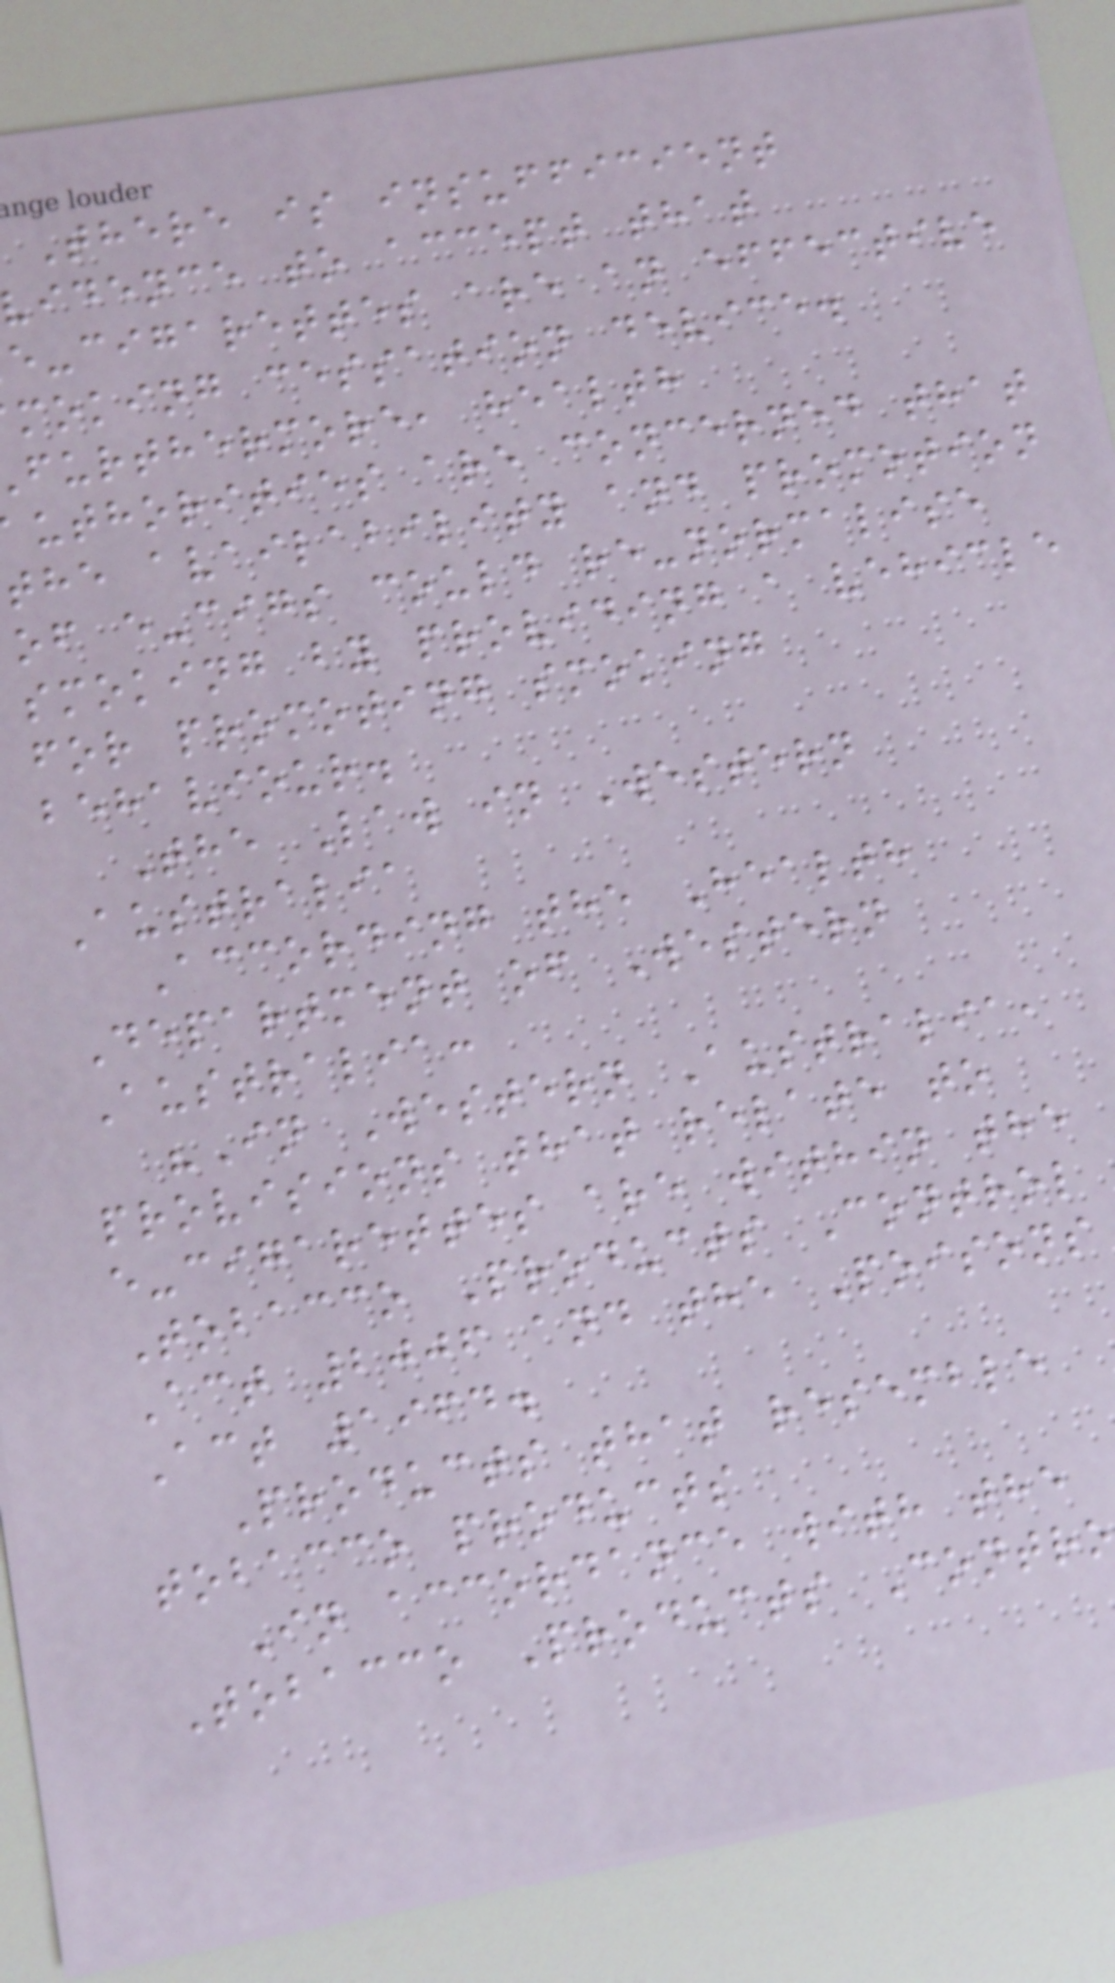There is insufficient
vidence to accept that
e-cigarettes are an effective
moking cessation device.
furthermore, health
uthorities are concerned that
the availability and promotion
of e-cigs could re-normalise
smoking by providing a vehicle
for promoting smoking
behaviour.
The Law in Western
Australia
According the Health
Department of Western
Australia:
"In Western Australia,
provisions that relate to
e-cigarettes are within the
Tobacco Products Control
Act 2006 and the Poisons
Act 1964.
Products that resemble
tobacco products
In accordance with the
Tobacco Products Contro
